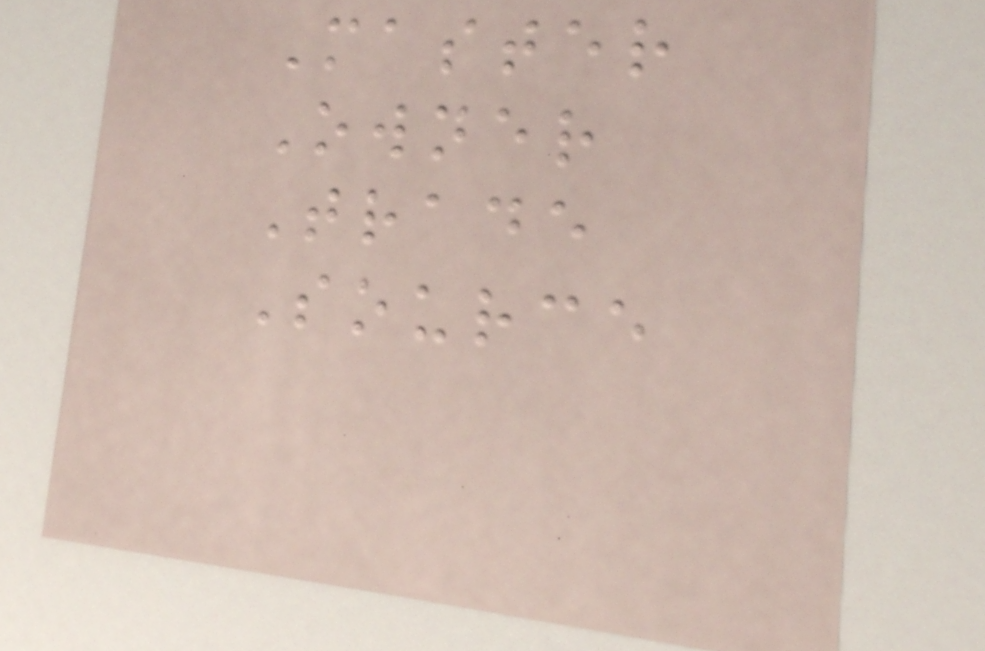Master
Owner
Trade
Source
